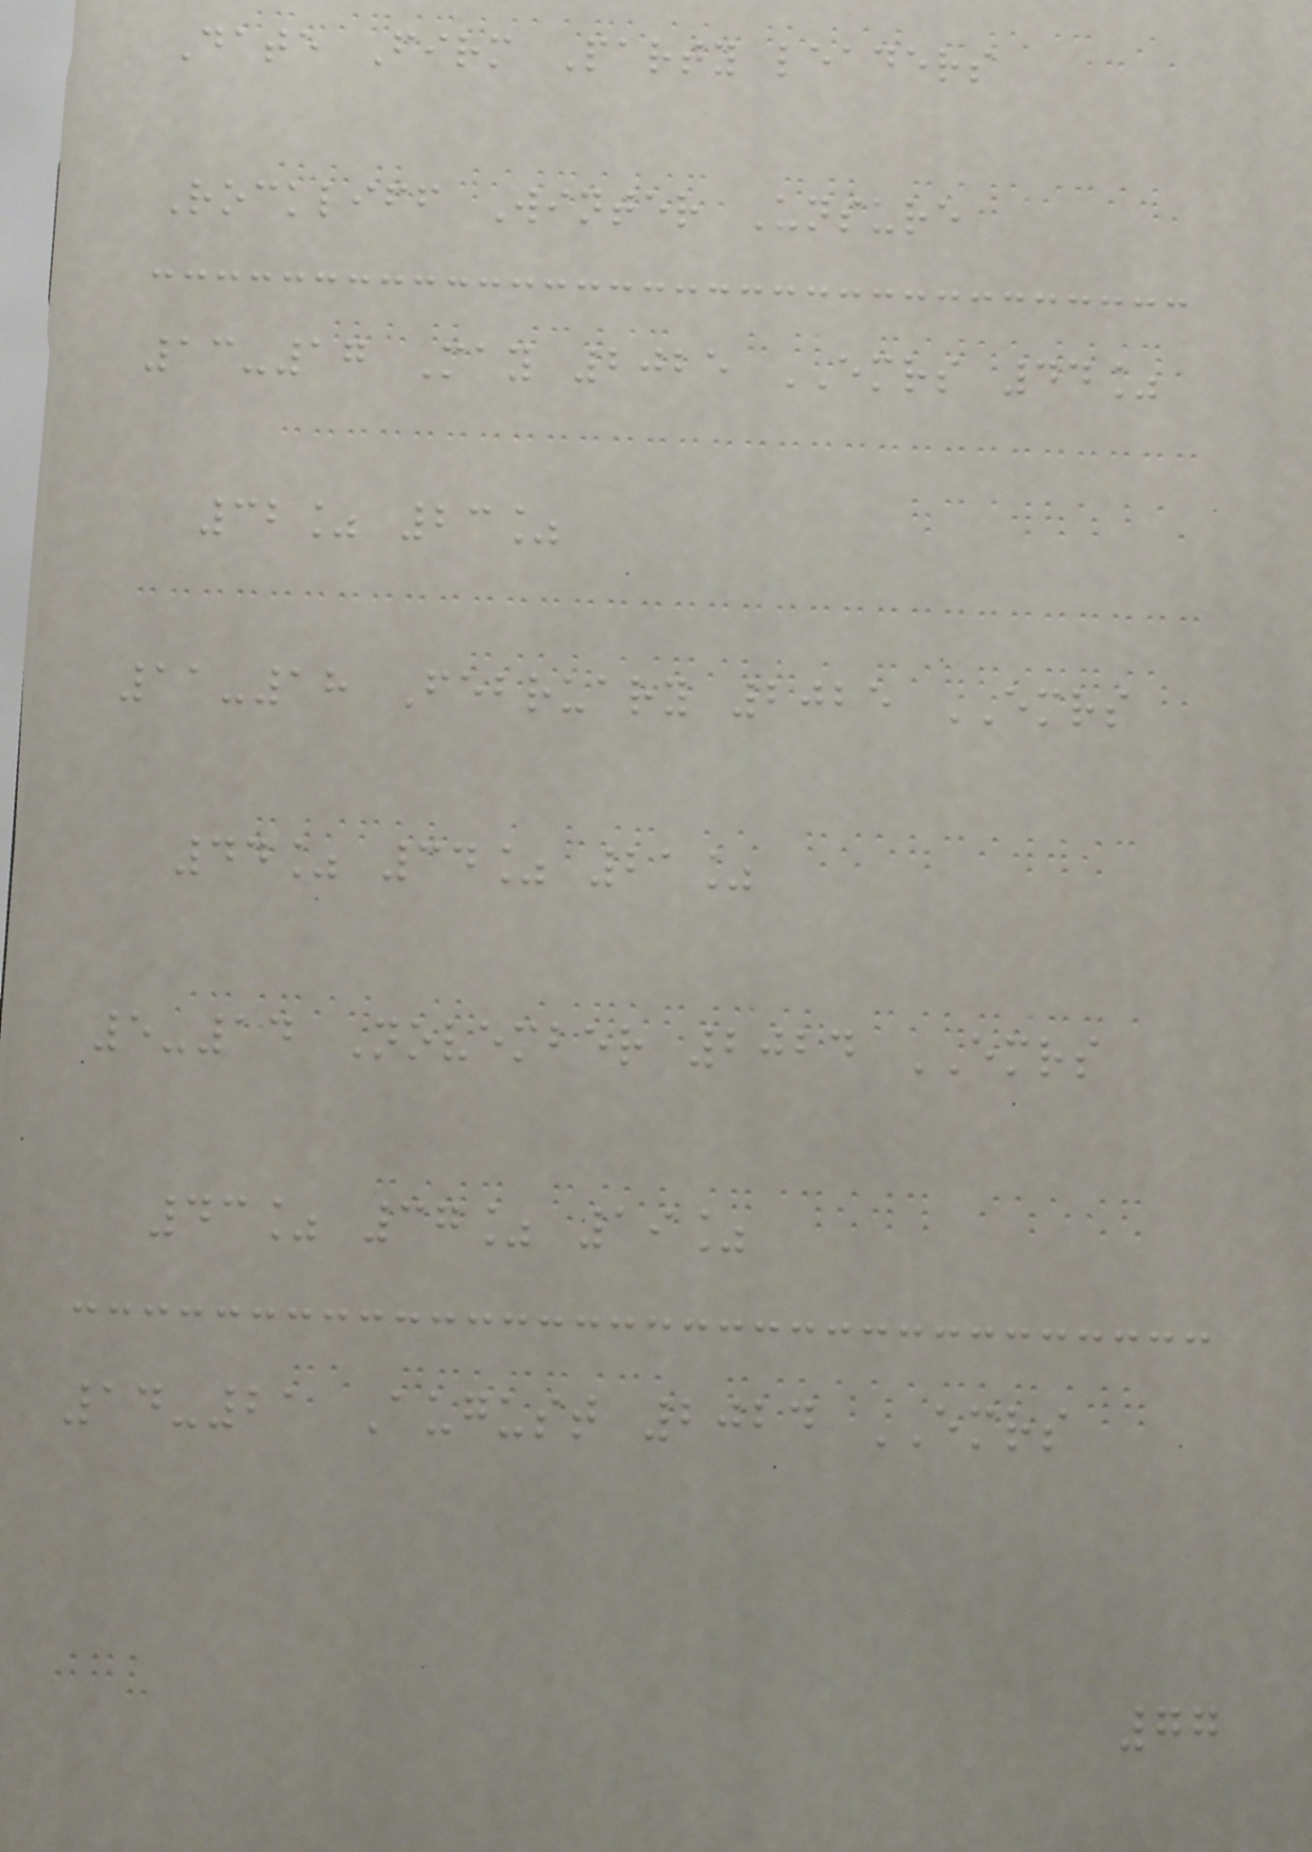Date Firm Party leaders
Rockliff Winter Unsure
13-17 May 2025 EMRS 44%
32% 23%
11-18 February 2025 EMRS
44% 34% 21%
5-14 November 2024 EMRS
43% 37% 19%
14-21 August 2024 EMRS
77
